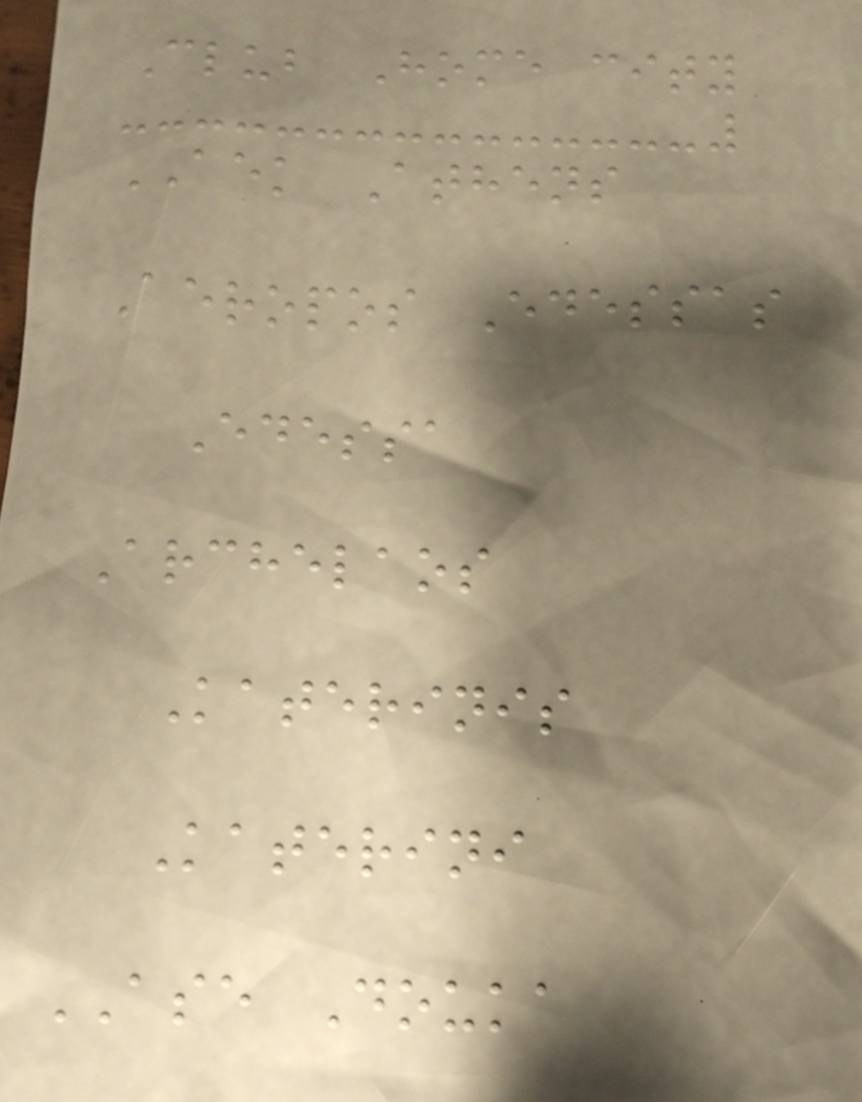Club Home city
AEK Athens
Aeropos Edessas
Edessa
Archelaos
Katerinis
Katerini
ASE Douka
